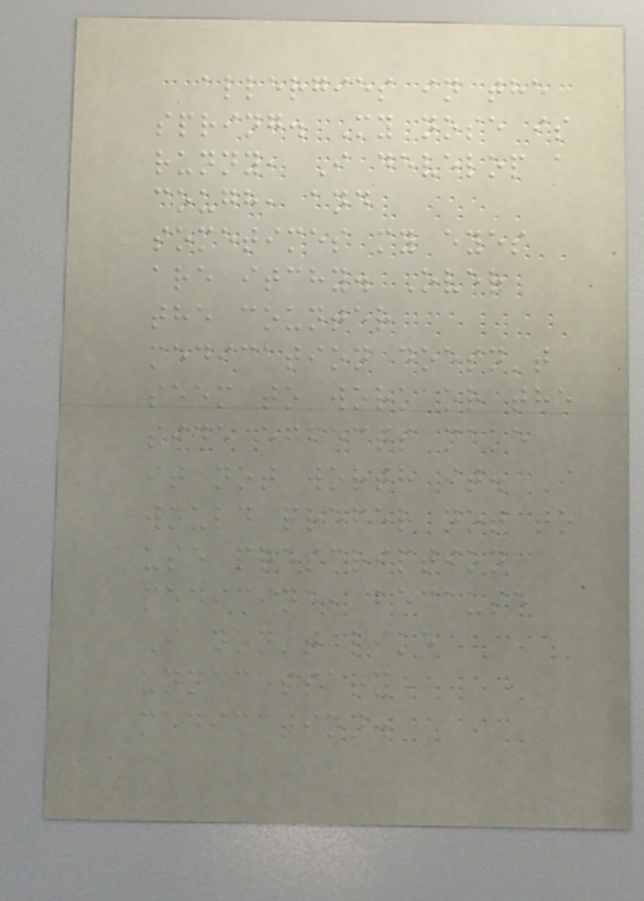allergies in the
spring. My nose is
runny, I develop a
cough, and
sometimes my eyes
are itchy. Over
the counter
medication doesn't
seem to work or the
side effects make
it not worth it. I
would prefer not to
use prescription
medicine, because
I don't like
unnecessary
medication.
